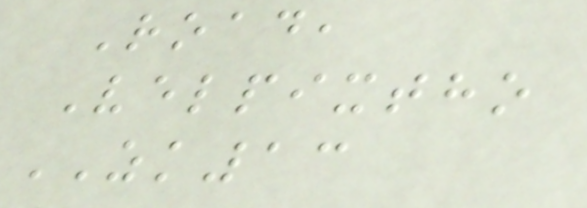Road,
Velpixtho
ZK13
